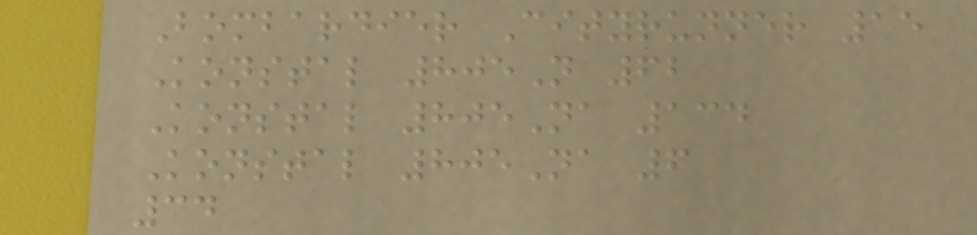Bombardier Cityrunner 15
Konstal 805N 62
Konstal 805Na 134
Konstal 805Na 6
34
